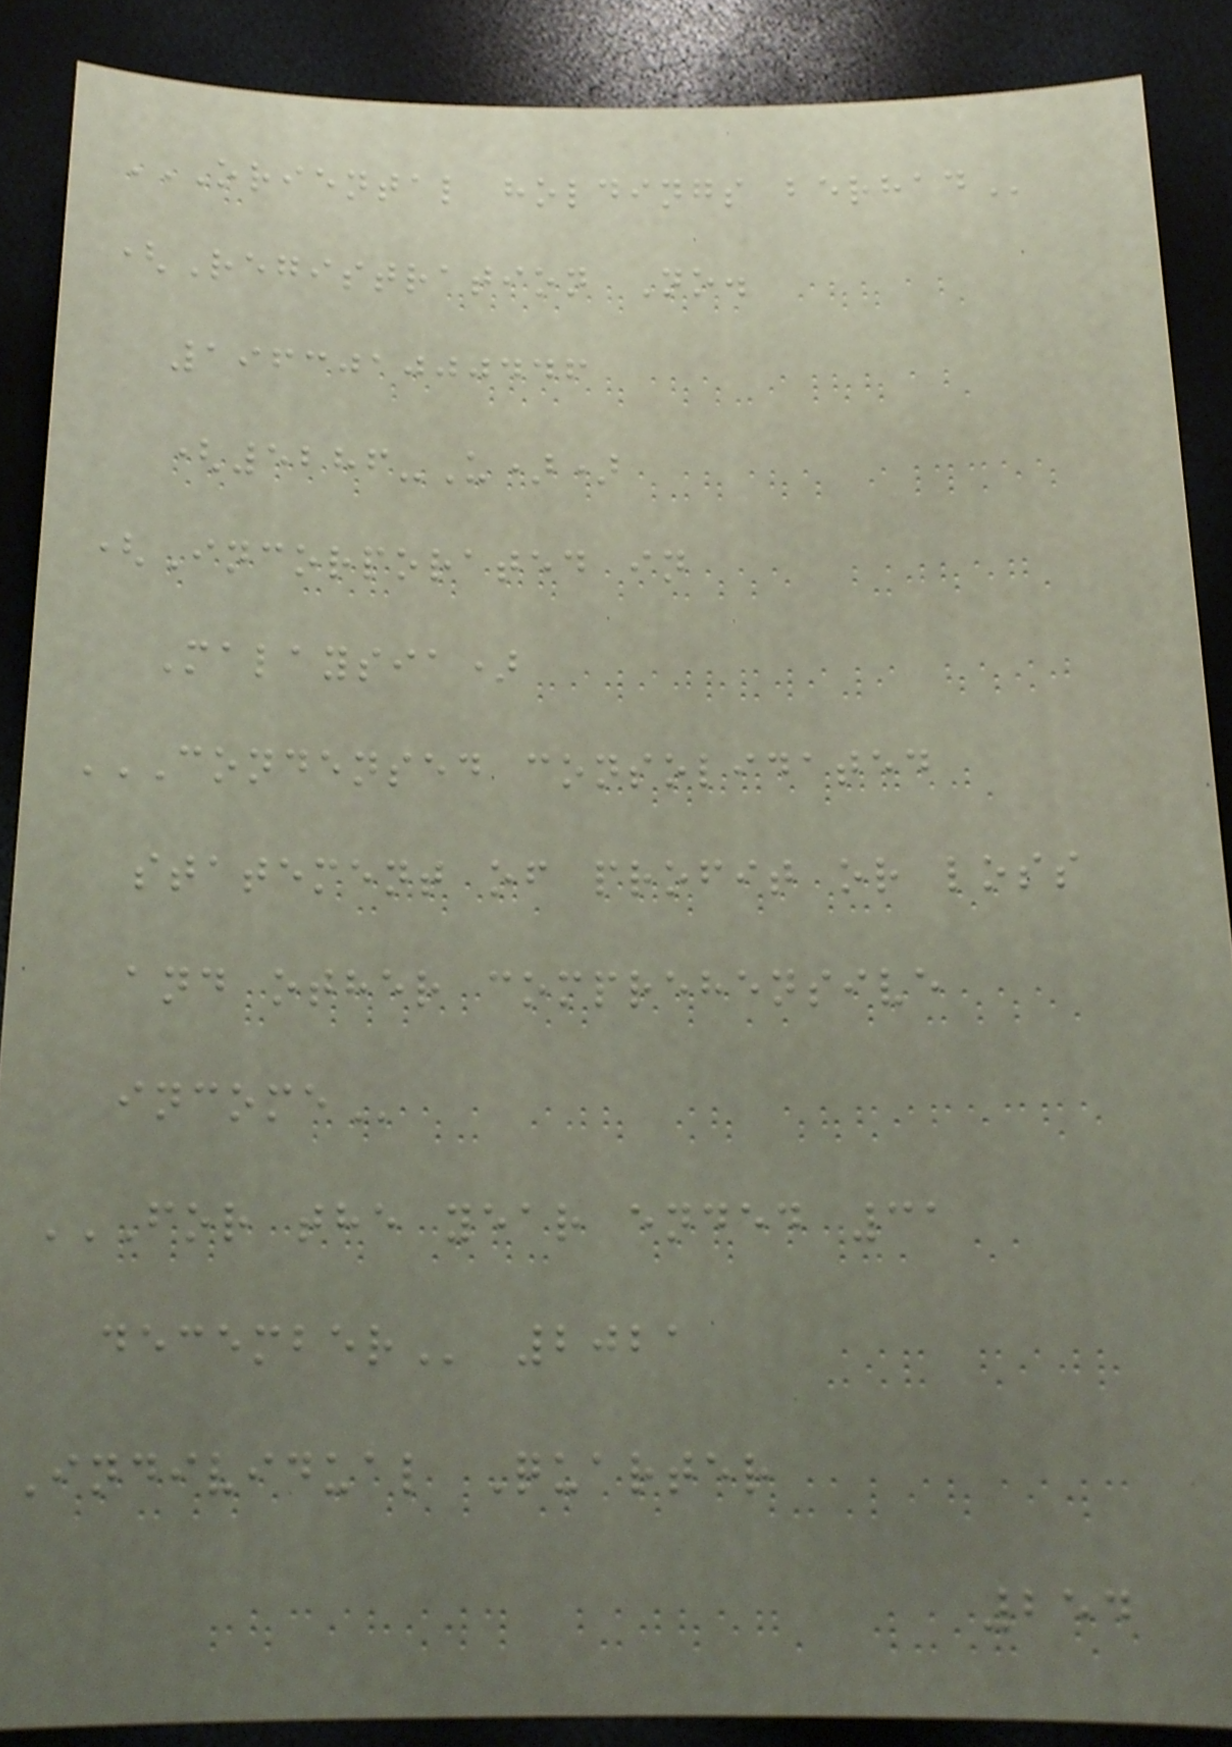ORIENTAL HOLDINGS BERHAD
(Registration No.
196301000446
(5286-U))
(Incorporated in
Malaysia)
CONDENSED CONSOLIDATED
STATEMENT OF PROFIT OR LOSS
AND OTHER COMPREHENSIVE
INCOME
FOR THE YEAR ENDED 31
DECEMBER 2021
Individual Quarter
254
